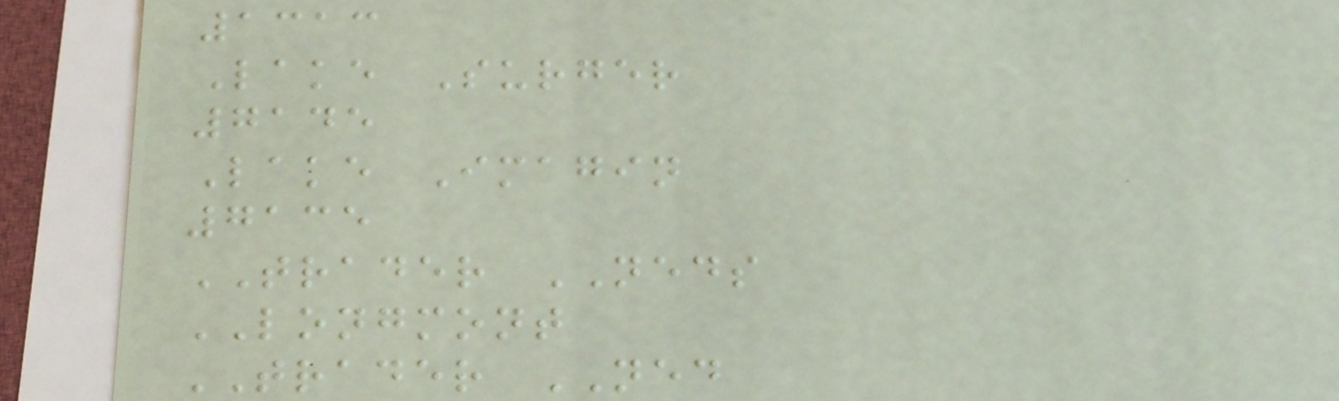1313
Lake Surger
7145
Lake Imagin
7135
TRADER NEDS
LONGMONT
TRADER NED
